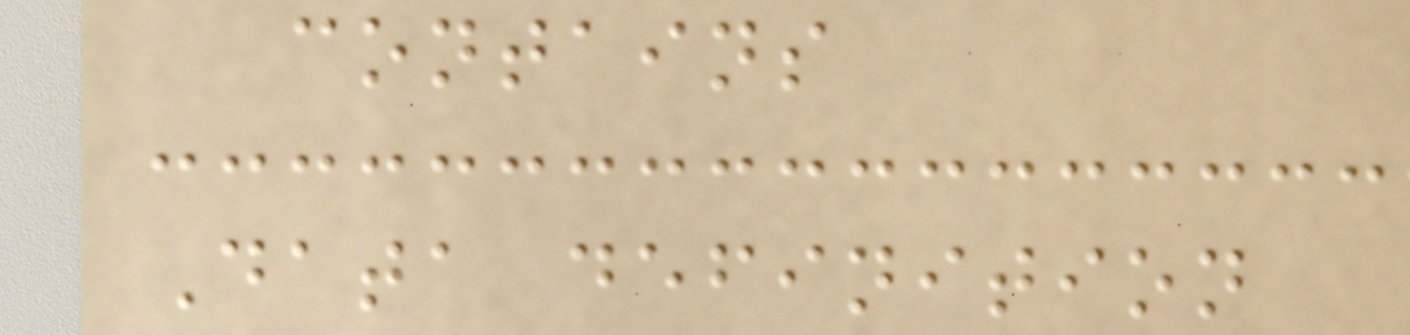contains
Data definition
